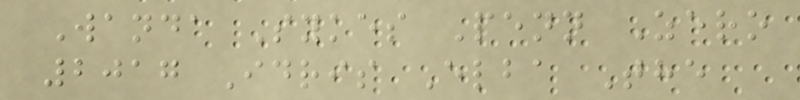Wanda Sykes Penn Zero
2017 Idris Elba The
